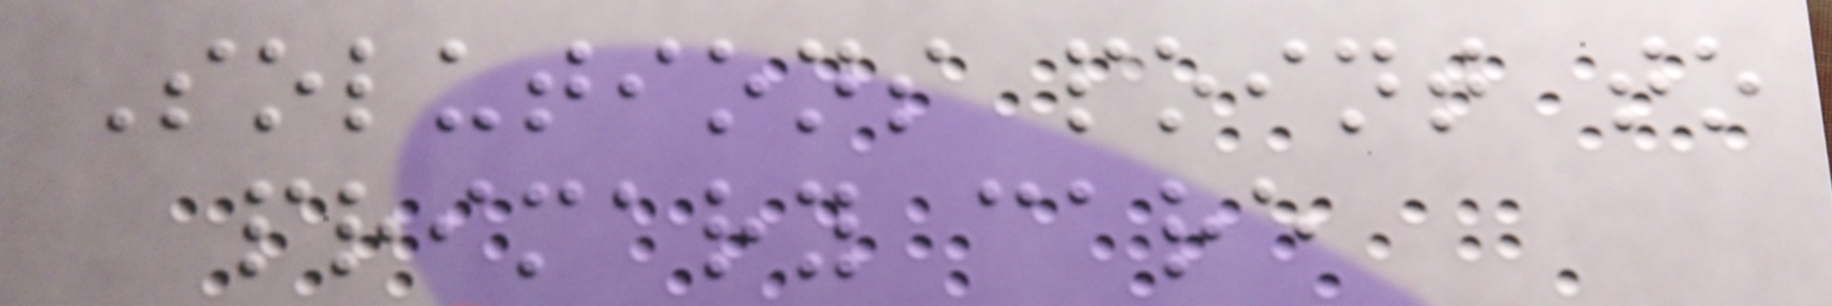Solutions point to
primary care
